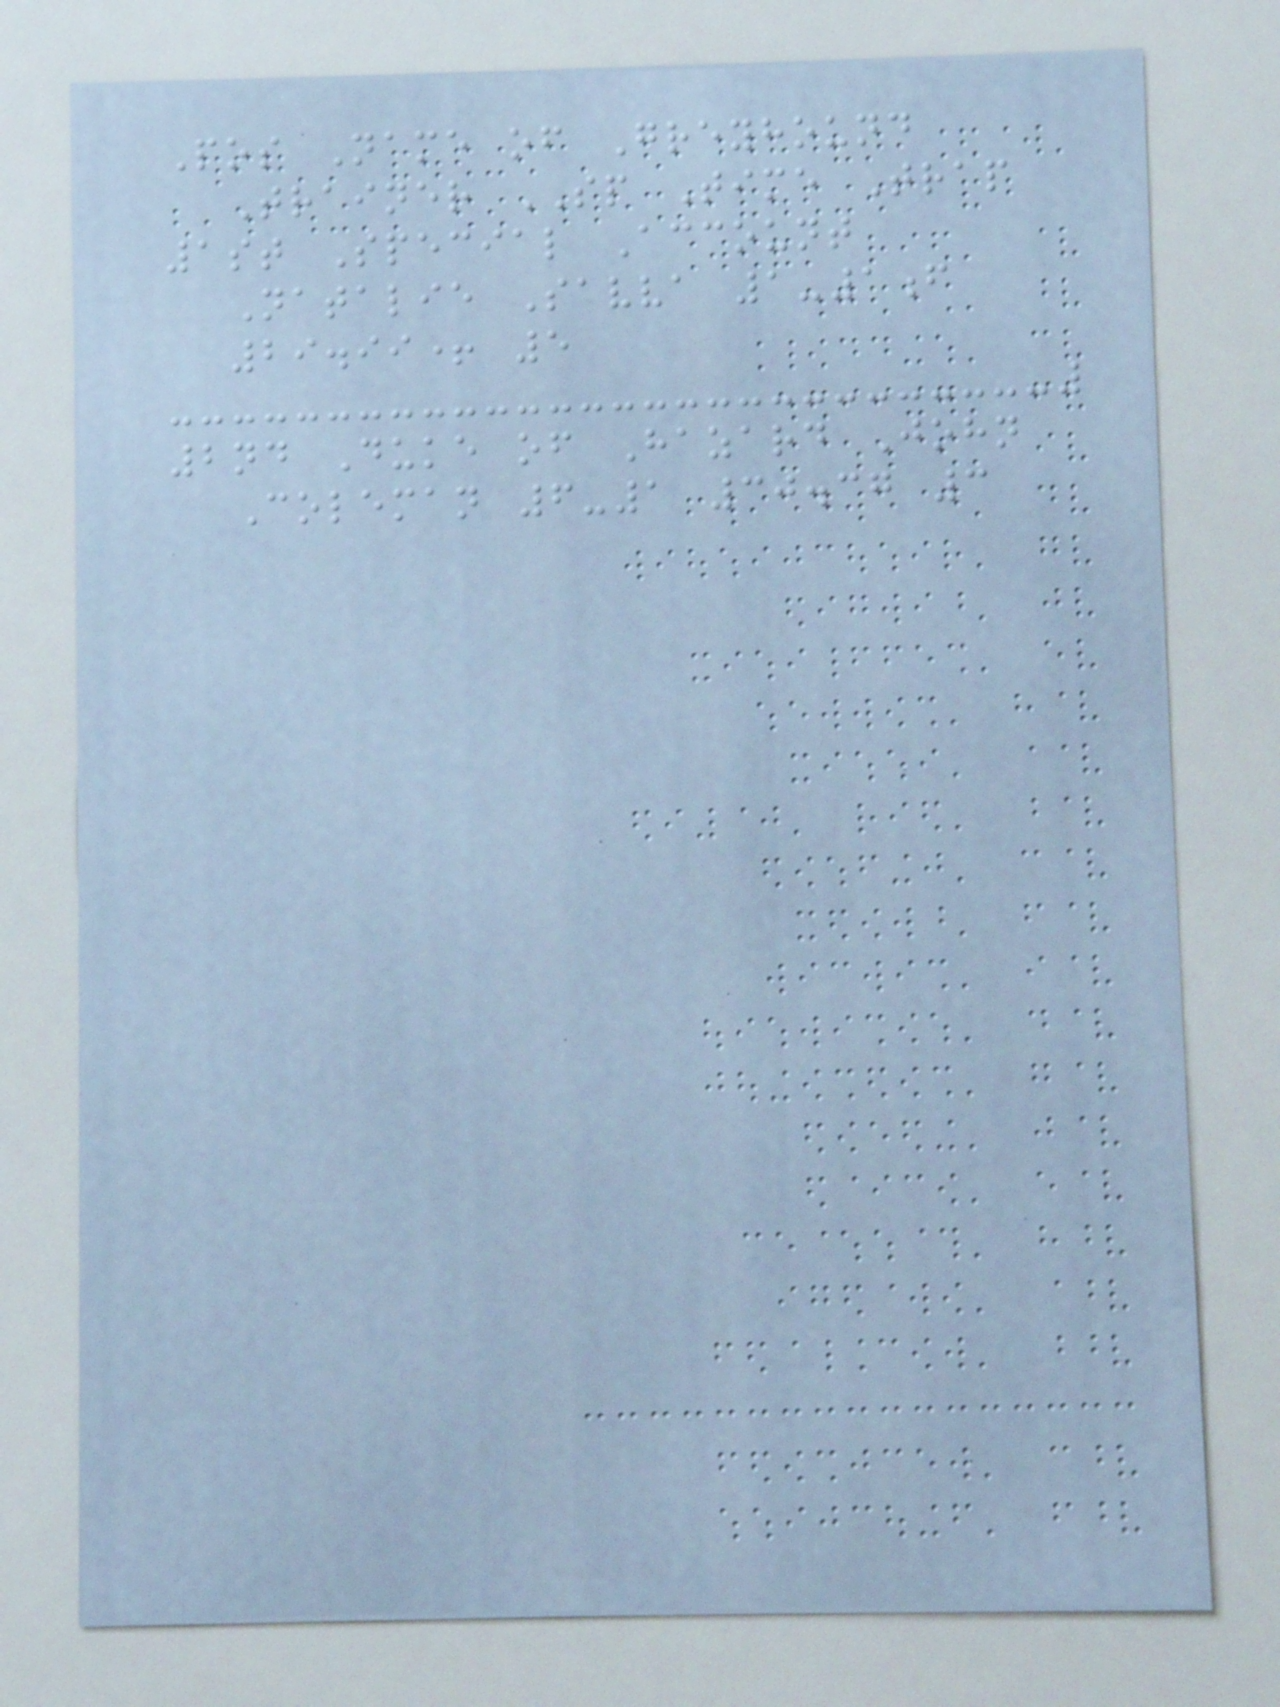Pos Name of Greyhound
Trainer SP Time Trap
1st Special Account
Natalie Savva 1-1f
29.99+ 5
2nd Duke of Hazard John
Coleman 6-1 30.37 3
